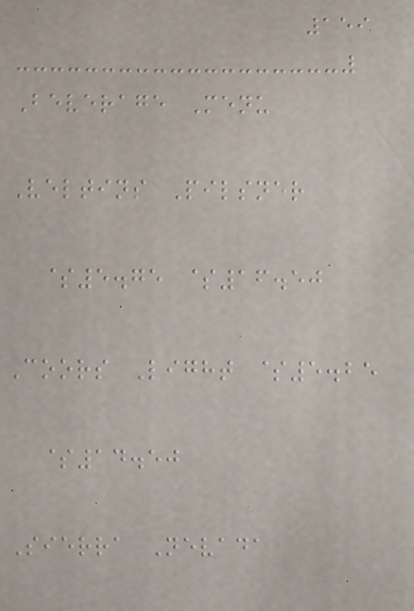159
Beverage Menu
Veltins Pilsner
$5.75 $16.50
Coors Light $5.25
$14.50
Sierra Nevada
